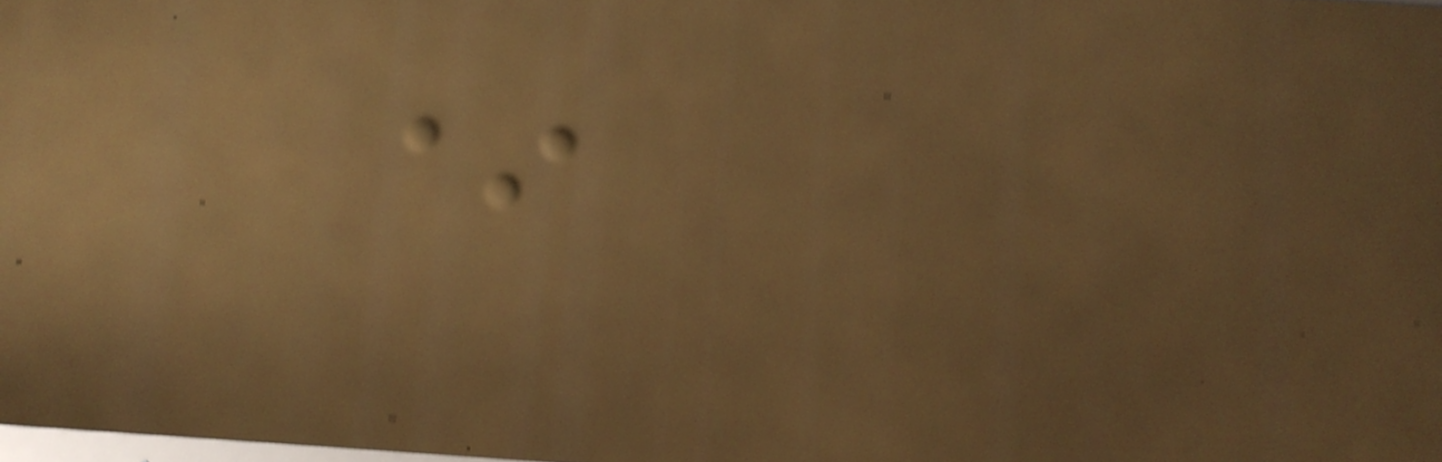*
